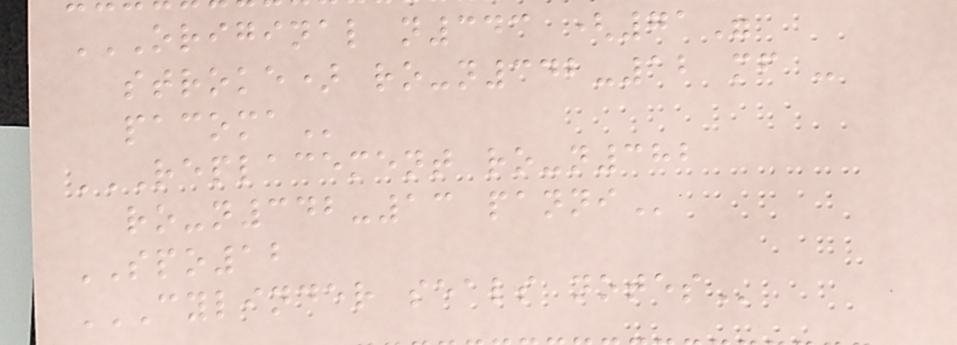ORIGINAL N343 (71"
STROKE) RO-N342-12 MF -
PACOMA
REPLACEMENT RO-N382
RO-N342-13 PANNI
SPO12
CYLINDER SEALS NOTES
